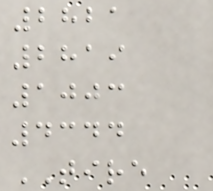2821
2819
1003
4344
TIRE
